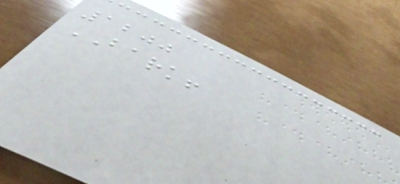1200
BARK!
